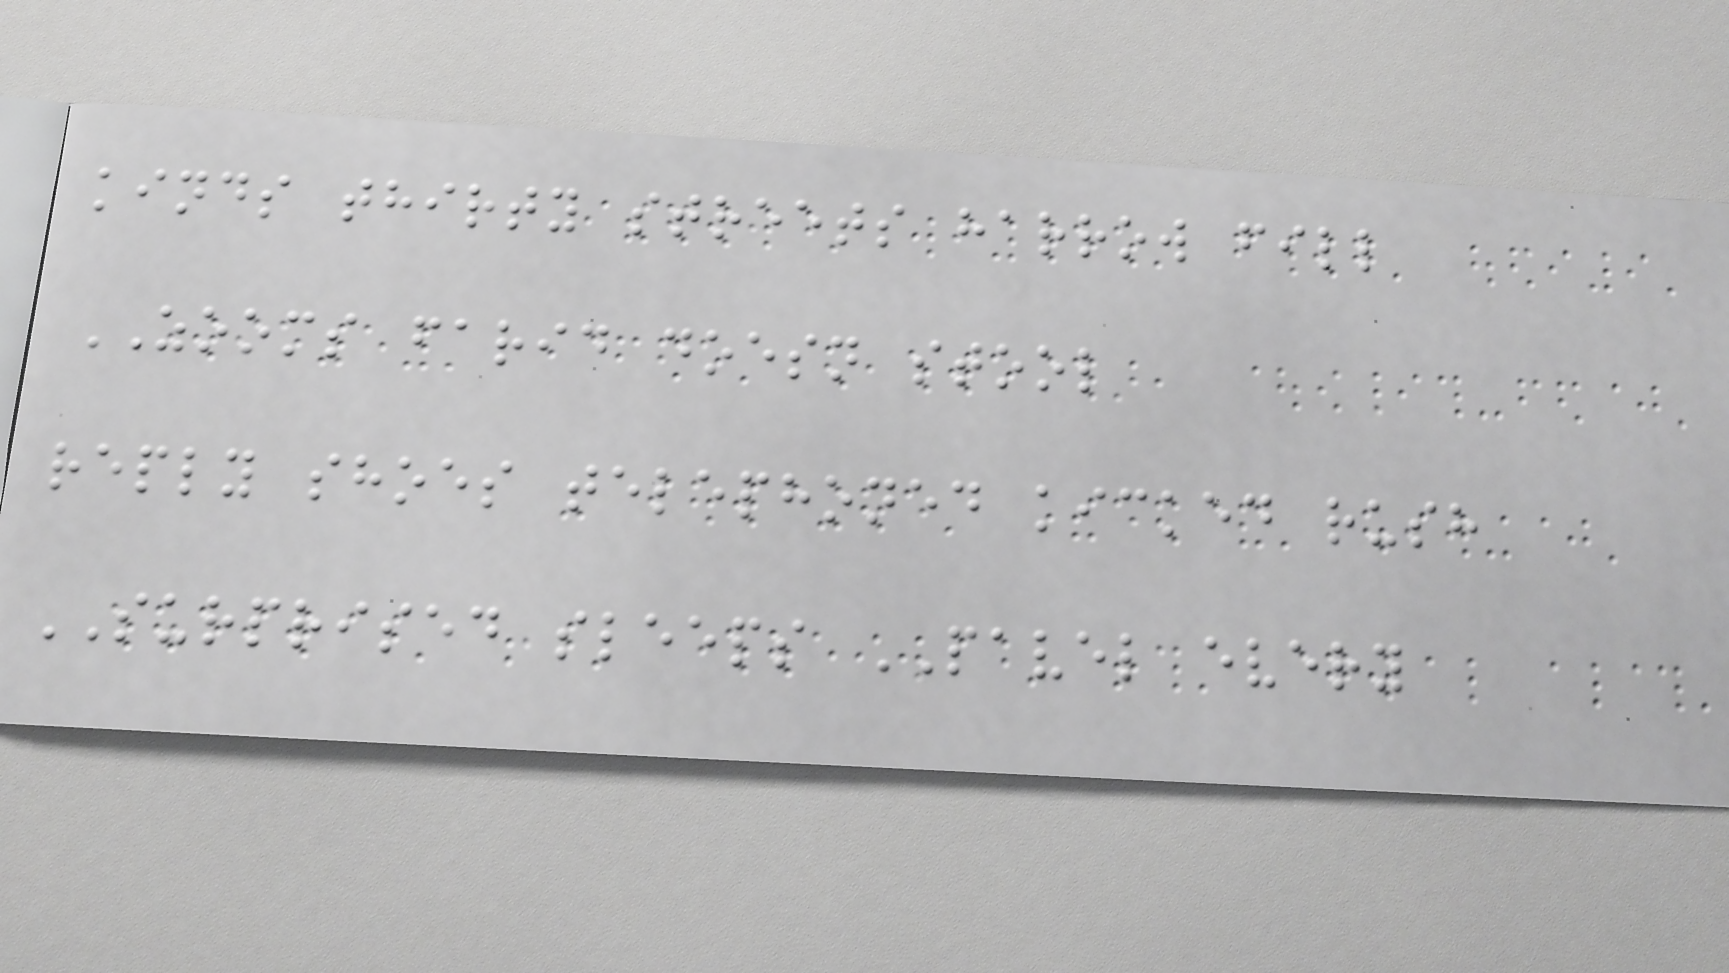kinds thirty streets harrow fill
ZOOMS farid doesn stool
reply shoes telephoned kicked rush
SURPRISED sleeps PAVEL every
